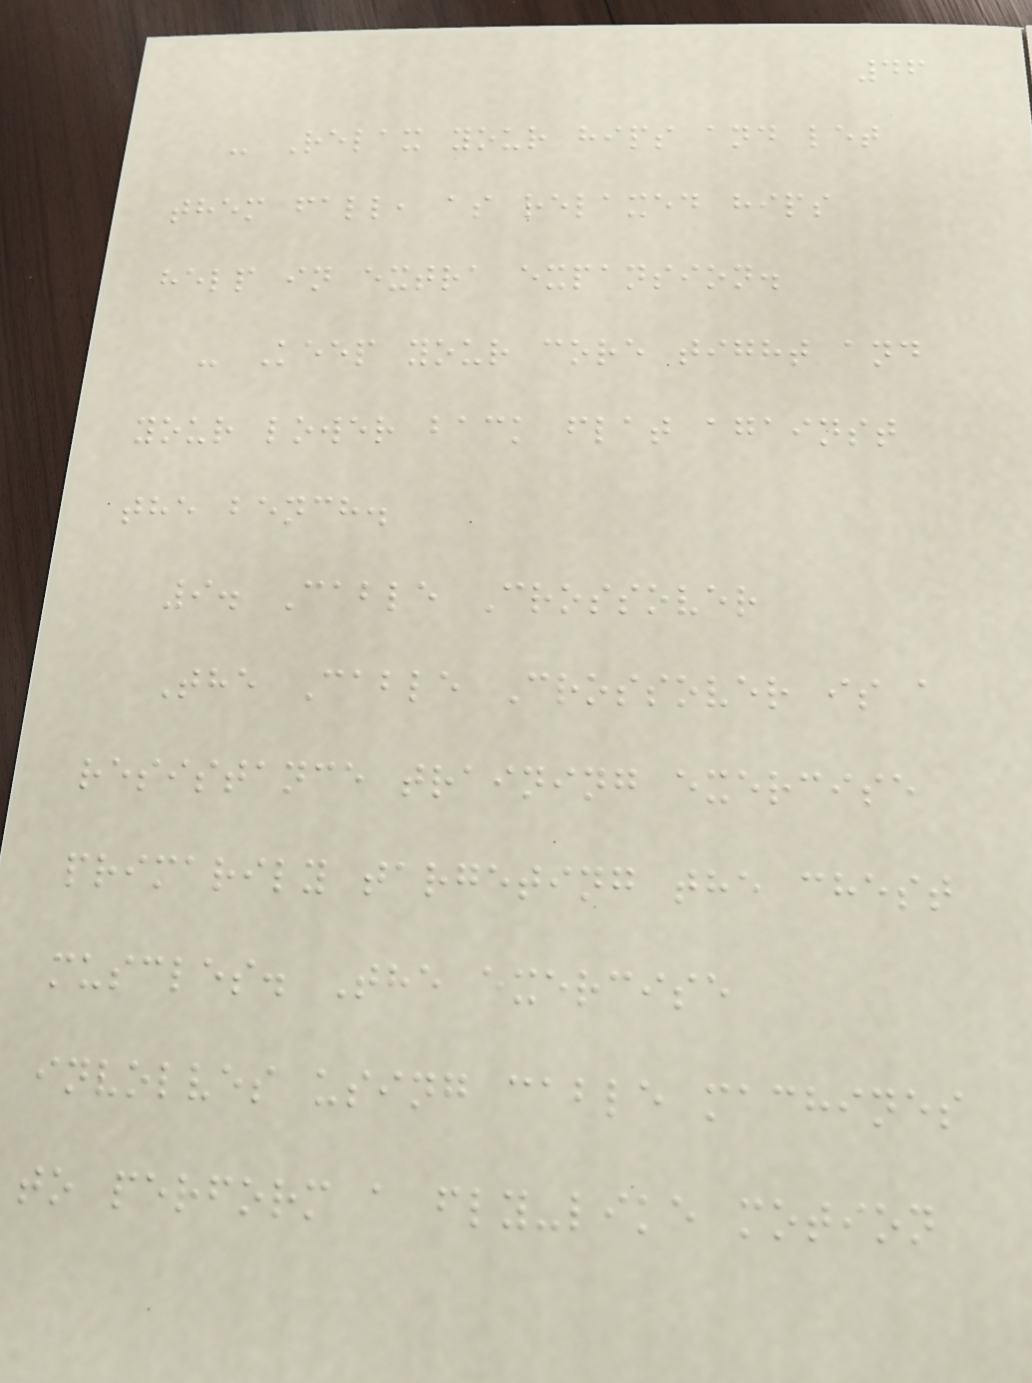46
- Relax your hips and let
them fall, as relaxed hips
help in extra expansion.
- Keep your core tight and
your lower back flat against
the bench.
9. Cable Crossover
The Cable Crossover is a
resistance training exercise
primarily targeting the chest
muscles. The exercise
involves using cable machines
to perform a fly-like motion
